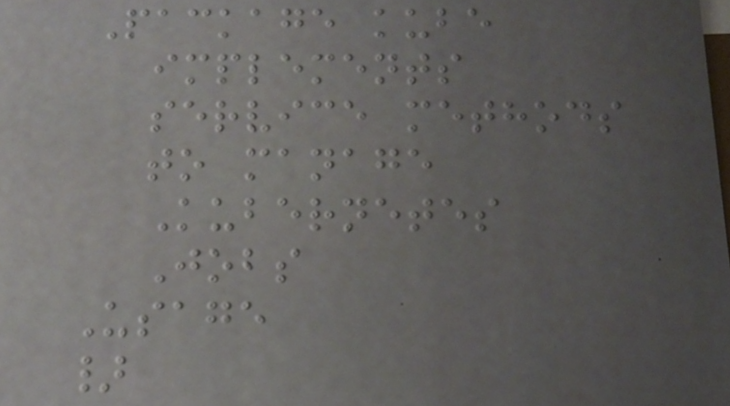Package kube
implements
service methods
to manage
Kubernetes
Jobs
Usage
}
